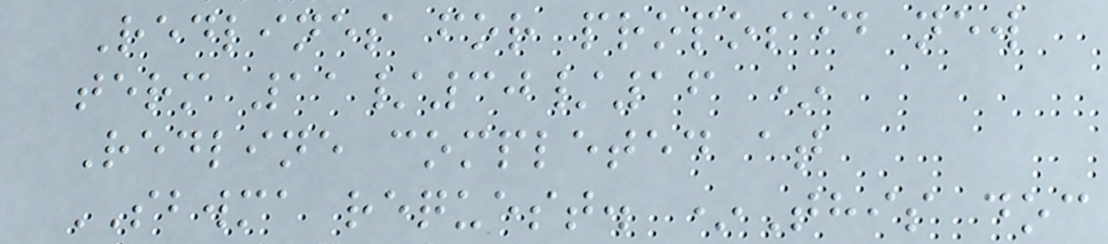Redlines for proposed new
term 11/30/16 *
Redline completed at
SBWMA request. *This doc
